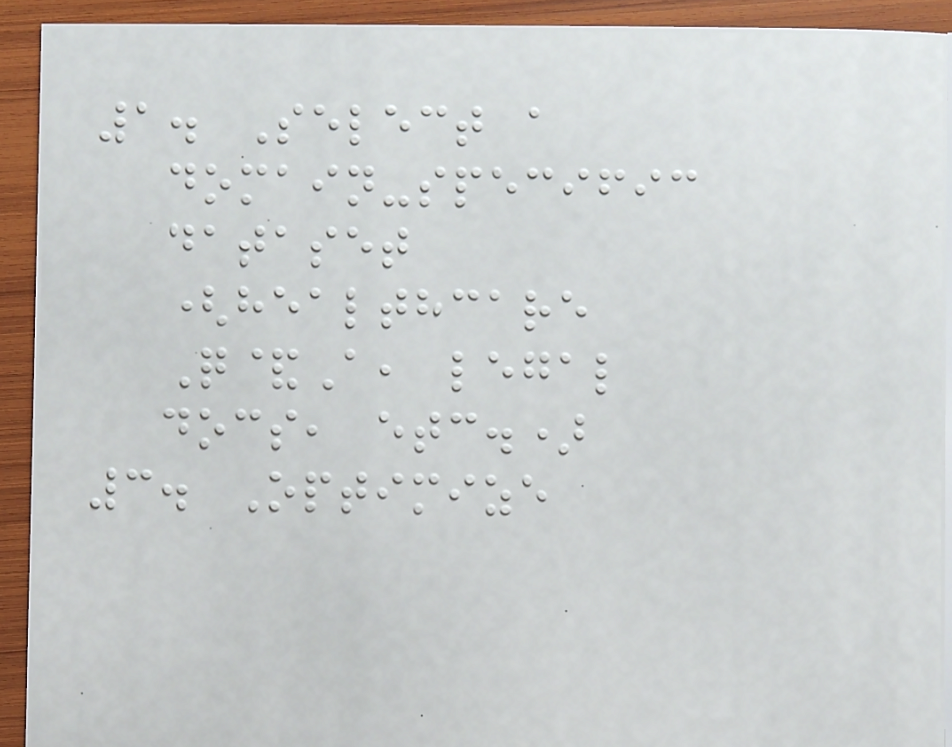1. Select a
domain-specific
dataset
(healthcare
Q&A, legal
docs, etc.)
3. Optimize
